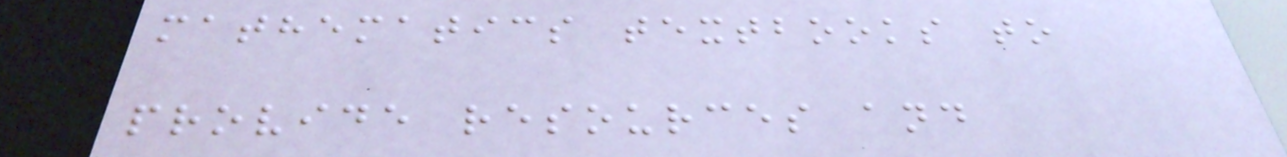mathematics textbooks to
provide resources and
